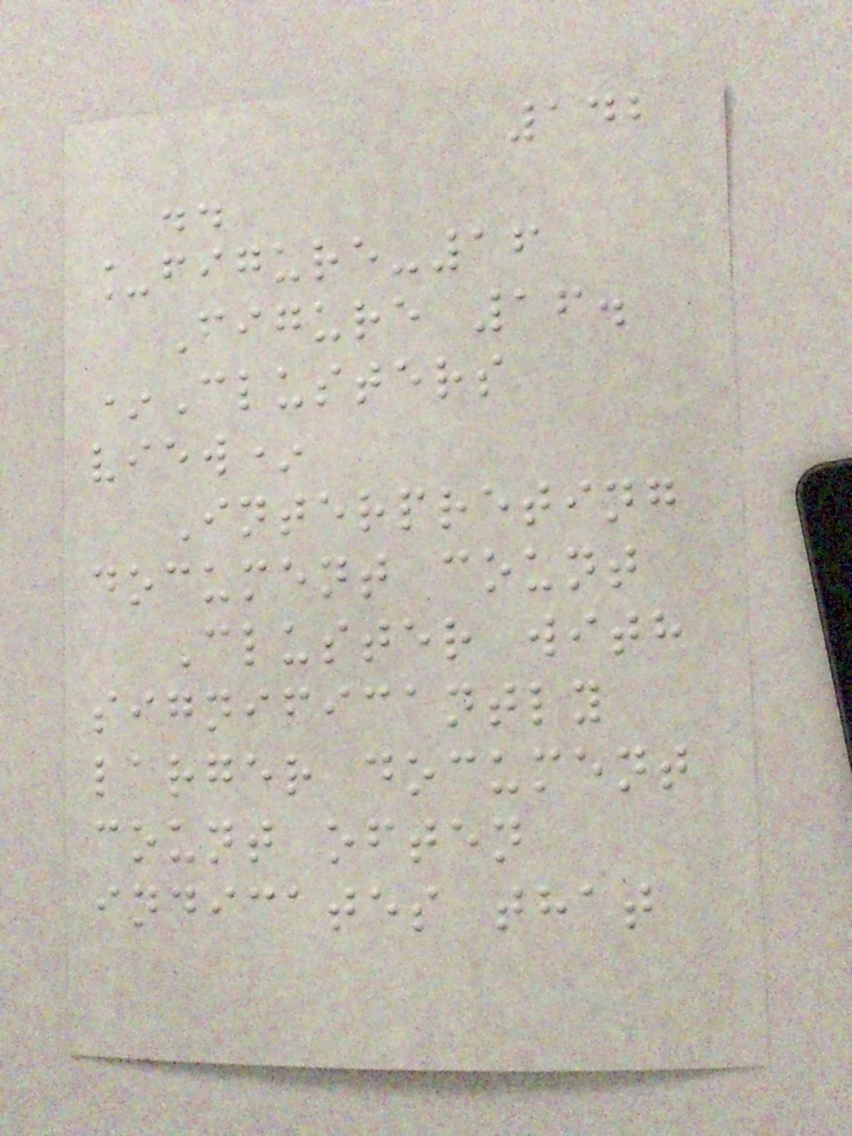142
..
_figure-16
Figure 16.
*Clusters
view*
Interpreting
document count
Cluster with
significantly
larger document
count often
indicates that
